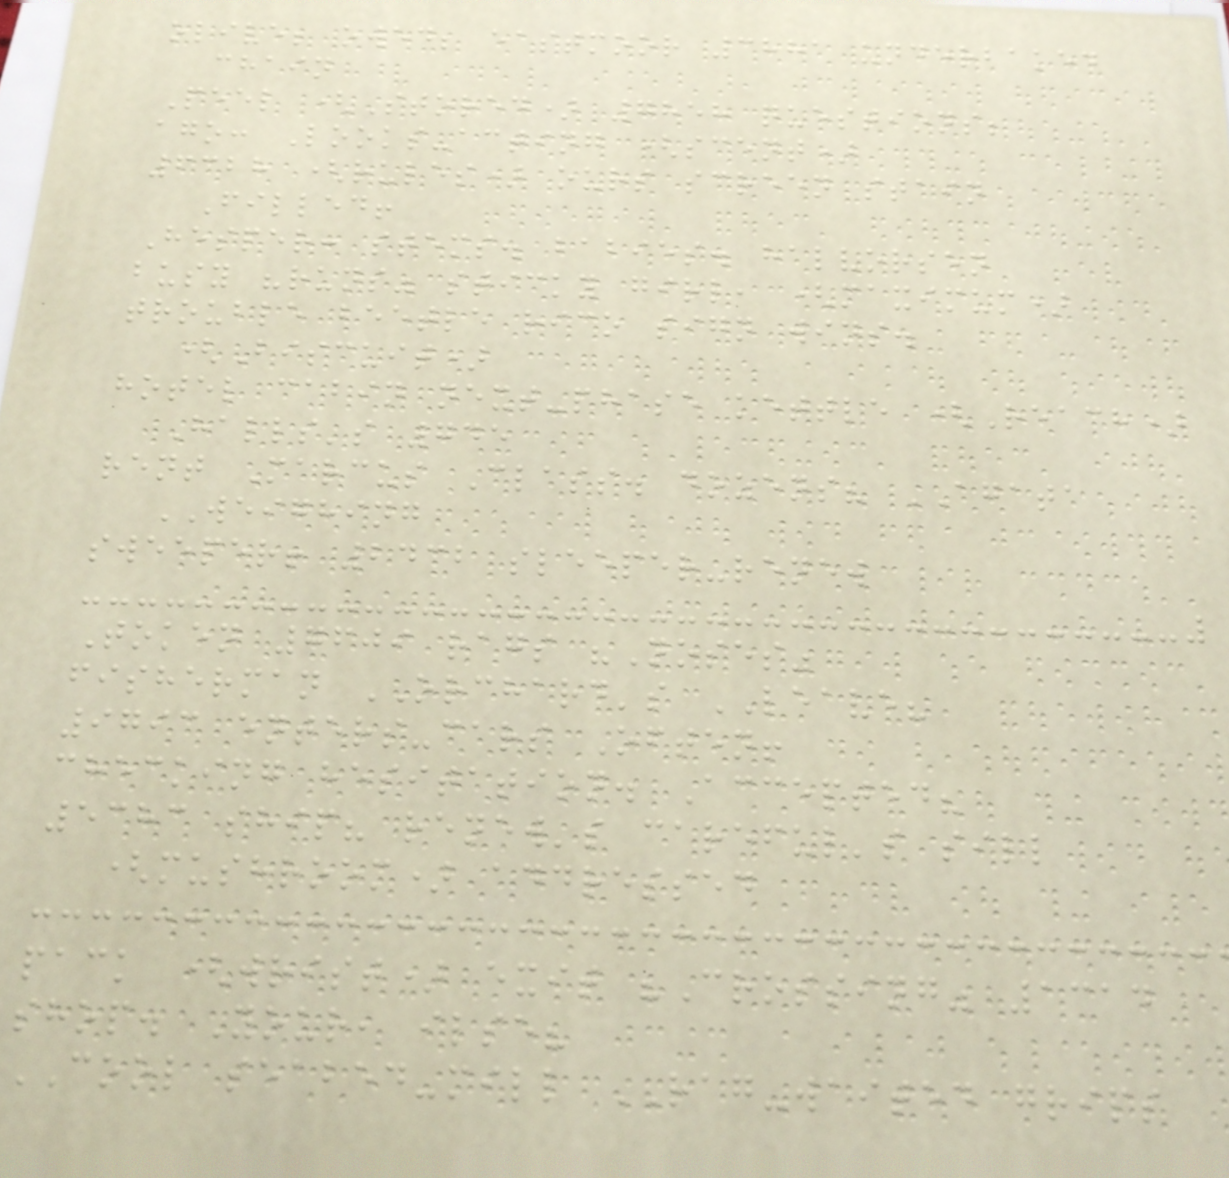olive; owed; eastmoor 3881 underbaked
chain
Peel (Stored) 7858 questions;
ago: Looks-acting (scent)
6328 (rules) ours screen stain
Filled!
Hesper: stems. babies. halvorsen
busy "runs" sticky girl, (maximum)
trouble beetle rico sign wins.
(Biscuit)
hotel cabin next-phase kettle (Reach)
Halls's 745
rent Marcus Class. dozens? AGATA
WEIGHING
sweeper! 2432 sleeper-renew
Token 7609 rags "Noses"
fisherman ORCHARD's LEAVE?
9793 enters-cars Often!
checking hesitation. Accepted?
5383 ship? renew's careful's sill
(mushroom) addressed
pack (wrist) exit "Crossing" 1314
shop. Your, ilse?
COOL seabed-mill RAG-waited grips
